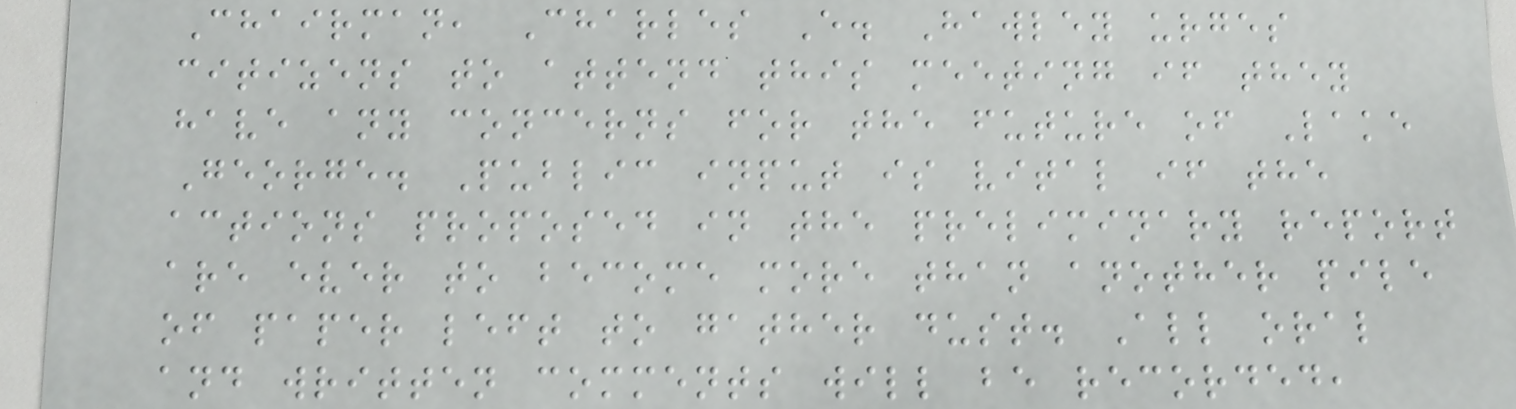Chairman, Charles E. Hawley urges
citizens to attend this meeting if they
have any concerns for the future of Lake
George. Public input is vital if the
actions proposed in the preliminary report
are ever to become more than another pile
of paper left to gather dust. All oral
and written comments will be recorded,
